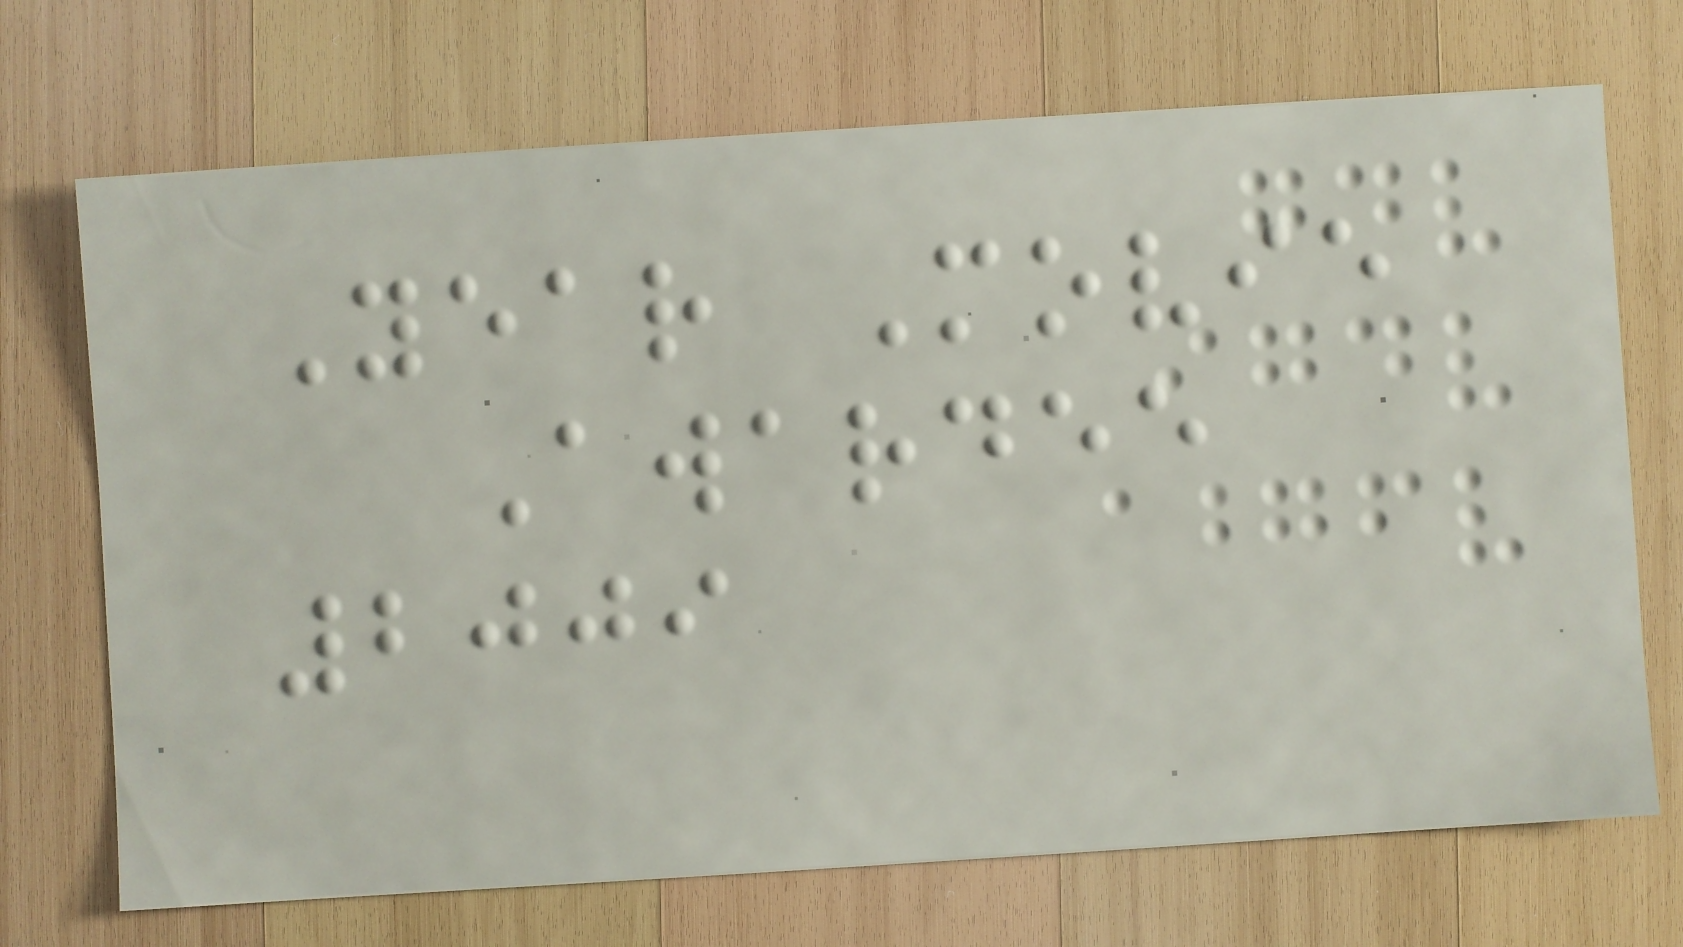Year Movie
Awardee
2009
